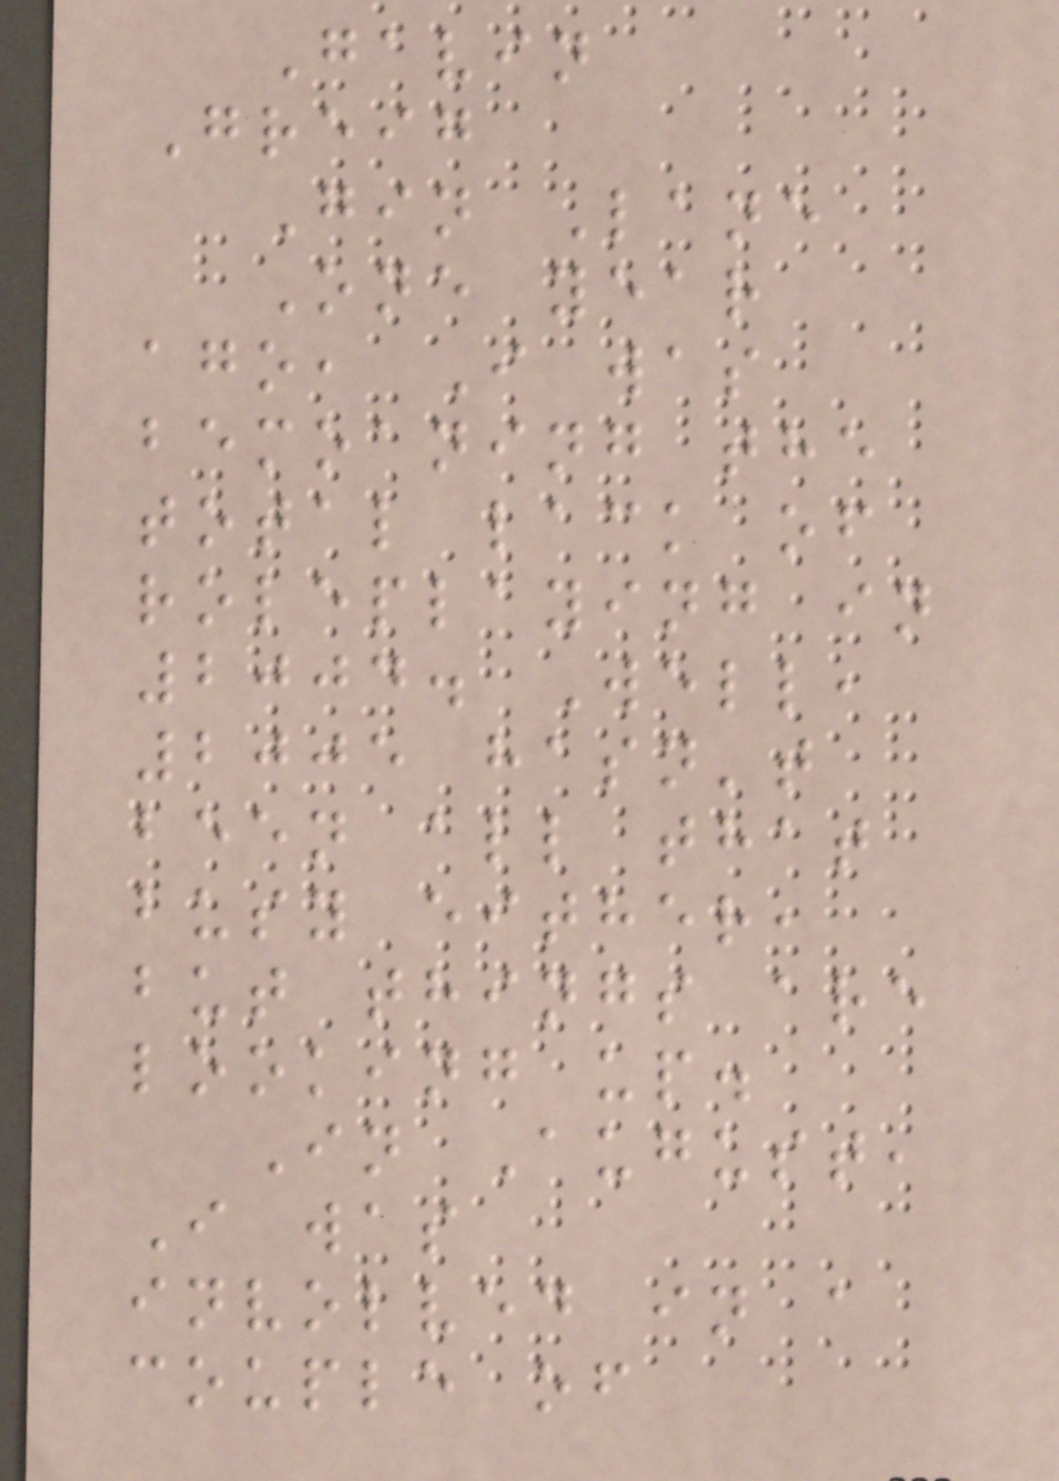Gavin
Greig
Gin Lane
One year
ago, I was
bemoaning the
total lack of
roleplaying in
2004. Well,
2005 hasn't
been all that
busy either,
but things are
looking up.
In August,
I was
involved in a
couple of
